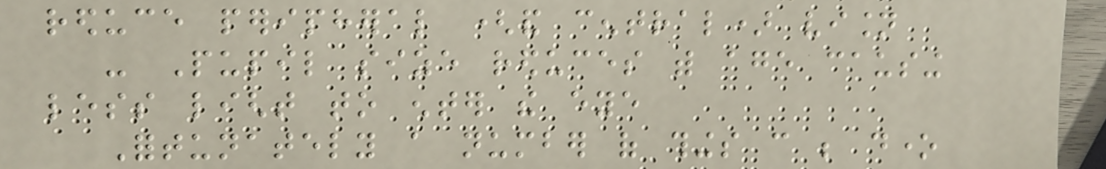reduce peripheral (and central) vision
- Pupil size reduces with age causing
less light to enter the eye
Fortunately a number of things can be done
